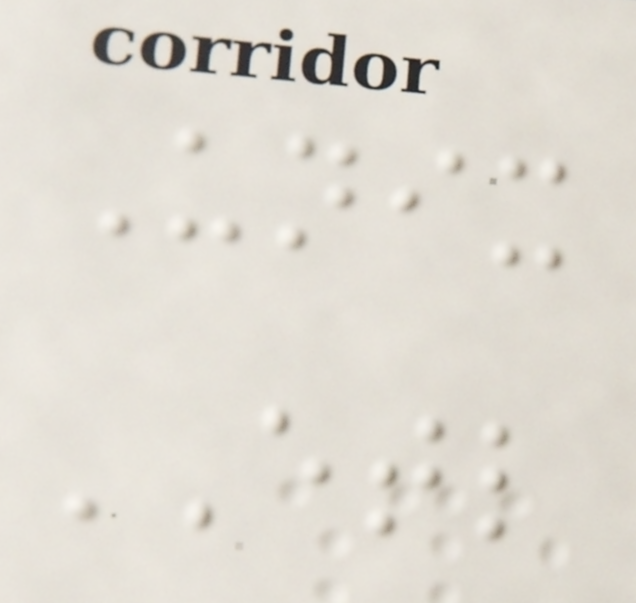Unix
ETL
